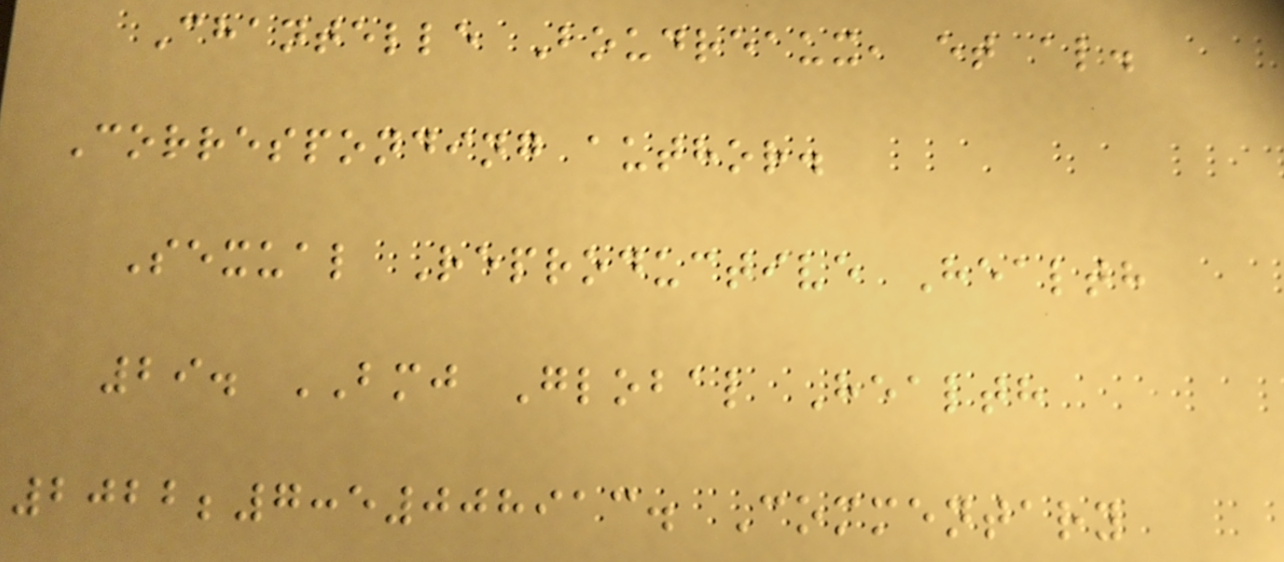Chantelle Boudreaux, et al.
Corresponding author.
Sexual Reproductive Health
29. BMJ Global Health
2022;7:e008913. Commentary
